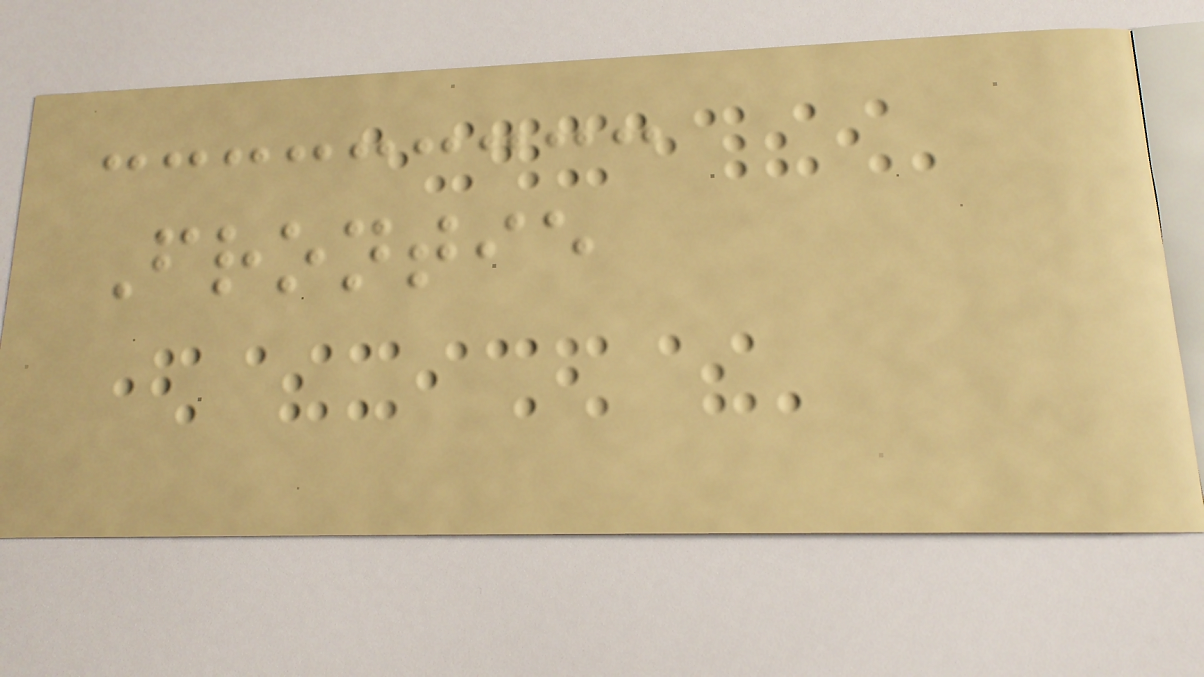Frontie
